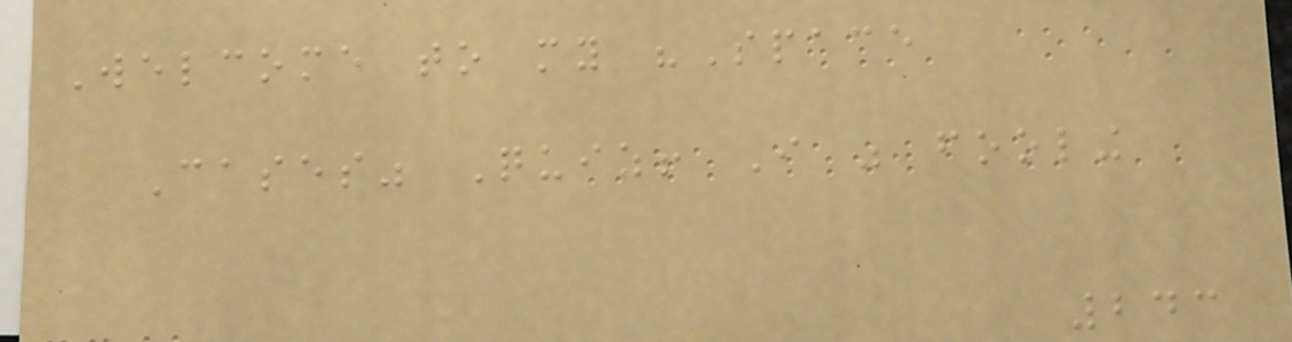Welcome to my "Space
Cases" Quiz! I was fooling
243
